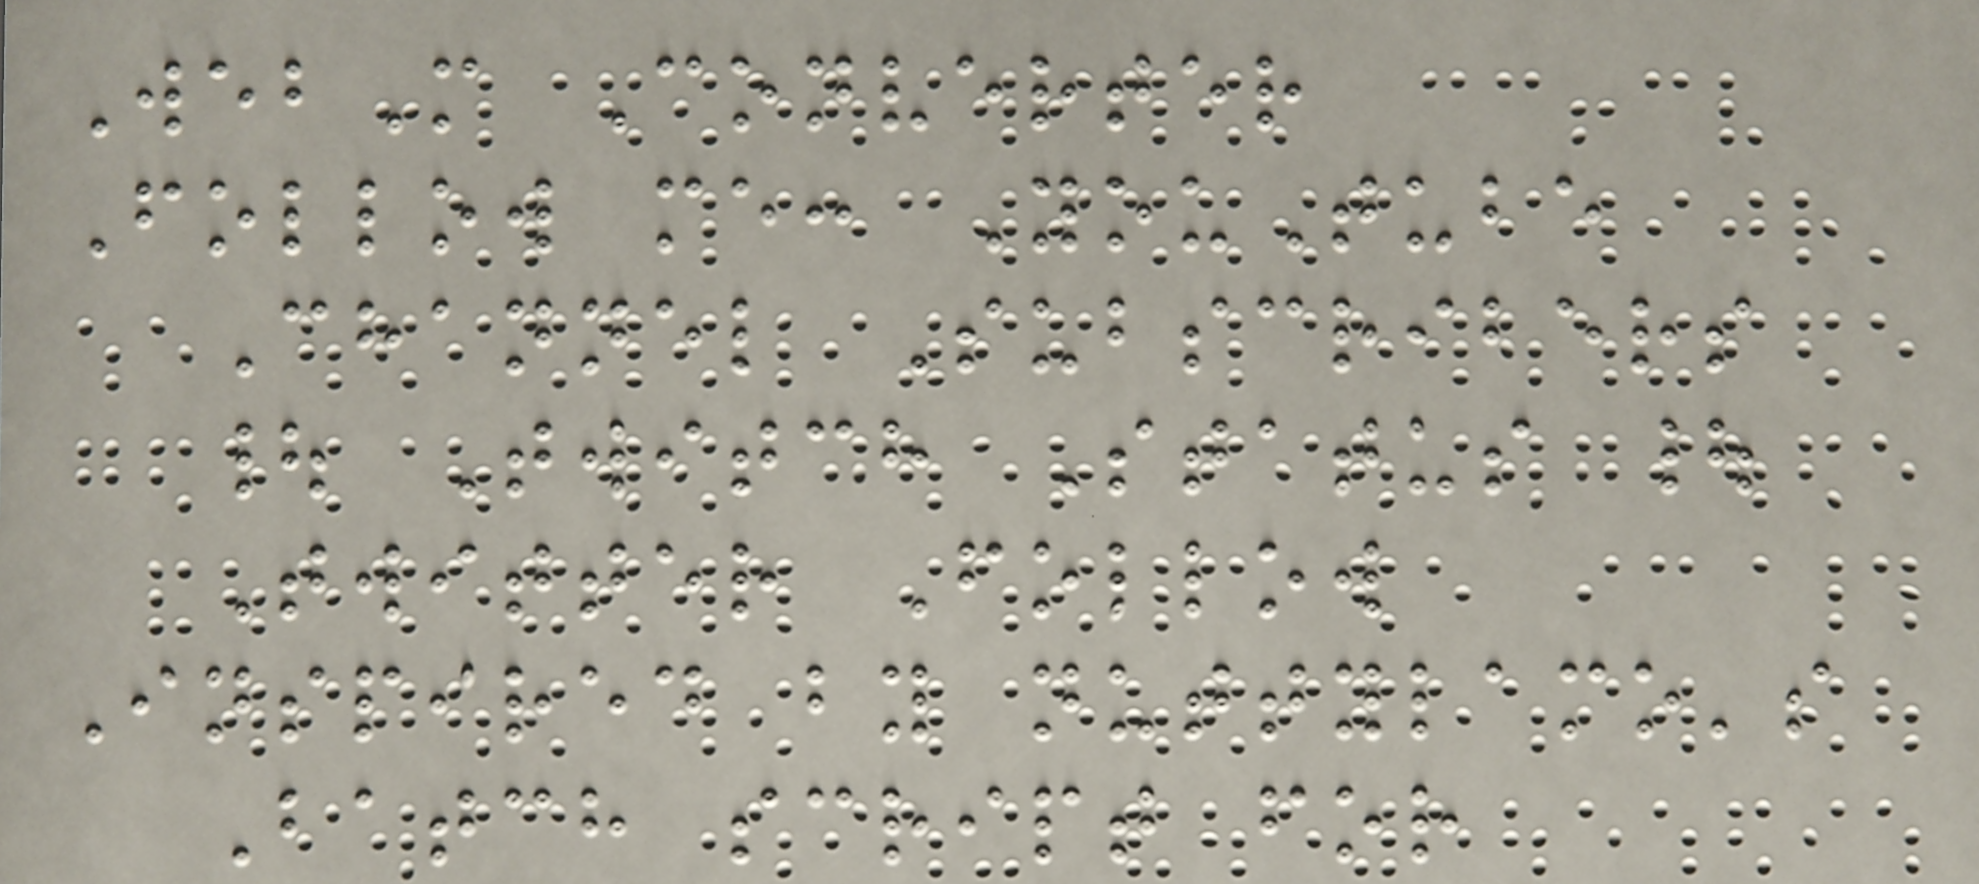WebM Converter
Follow me: YouTube
Channel Subscribers
| Twitch Status |
Twitter Follow
Inspired by nuttylamo's
Batch script for
